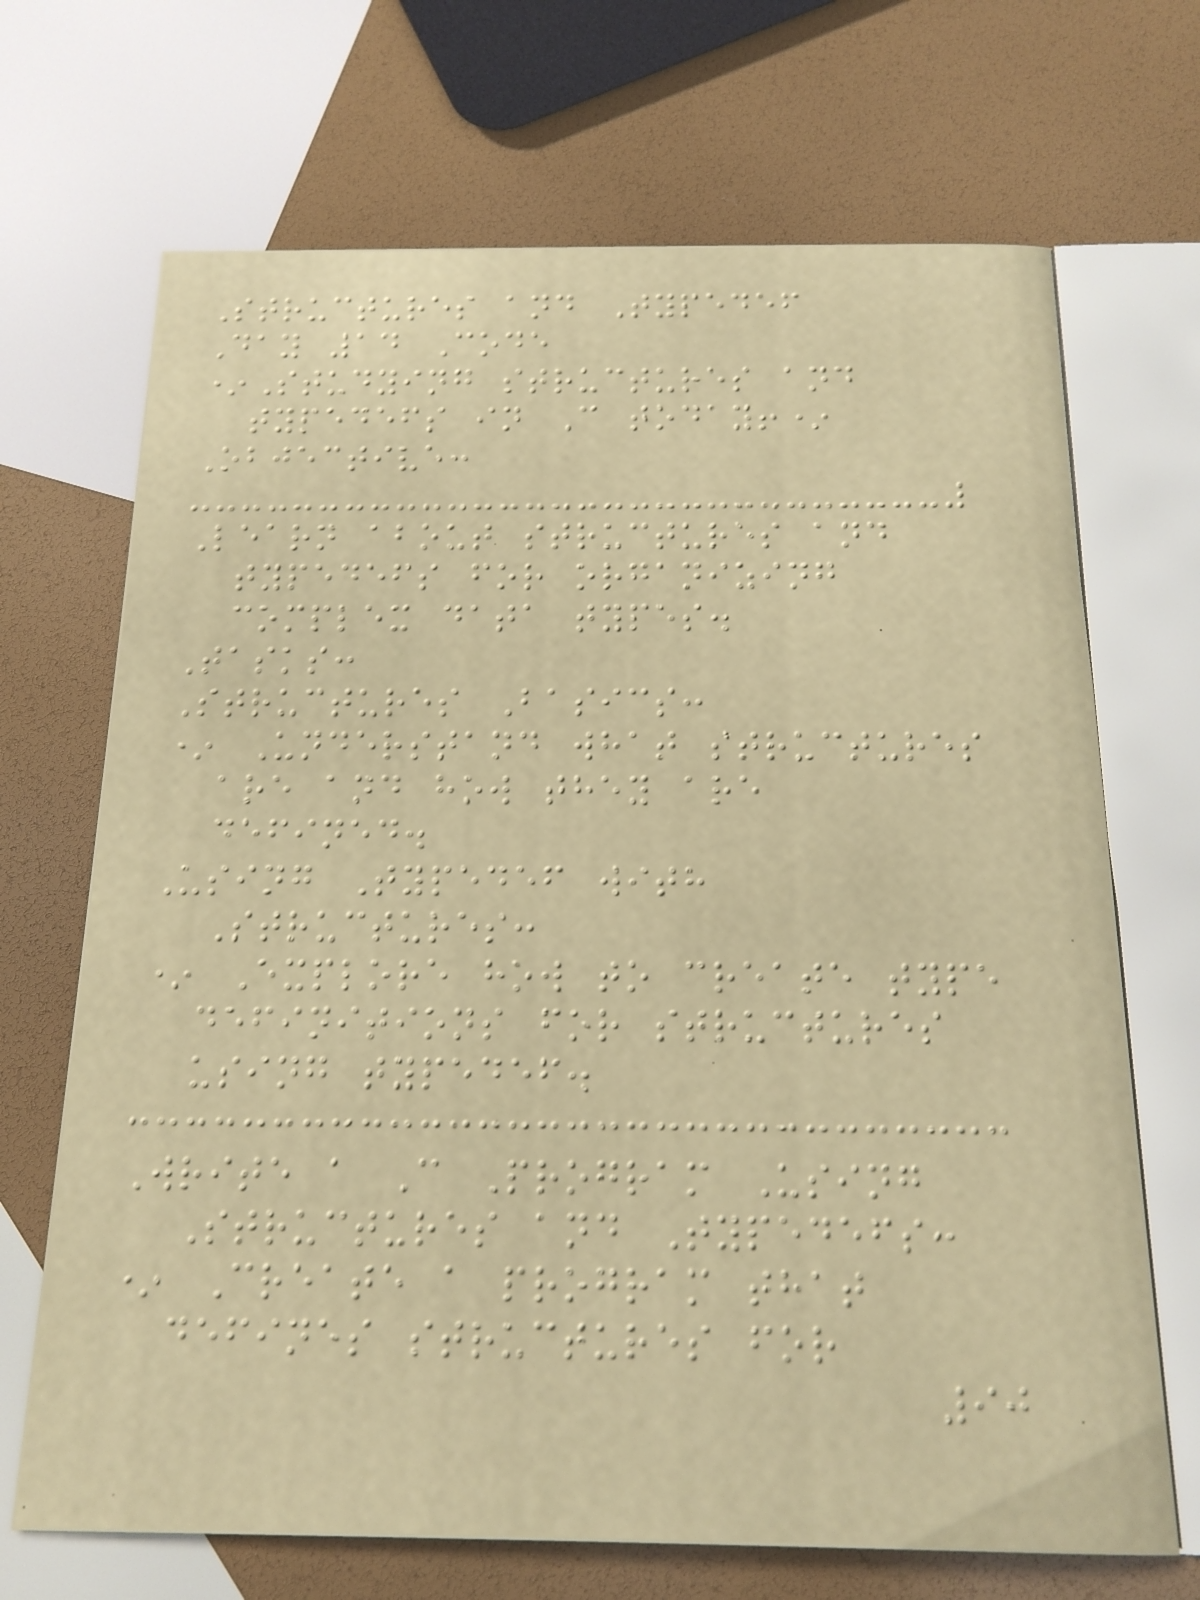Structures and Typedef
Day 14 Code
*Studying structures and
typedefs in C today!*
Objective:
Learn about structures and
typedefs for organizing
complex data types.
Tasks:
Structures Basics:
* Understand what structures
are and how they are
defined.
Using Typedef with
Structures:
* Explore how to create type
definitions for structures
using typedef.
Write a C Program Using
Structures and Typedefs:
* Create a program that
defines structures for
90
